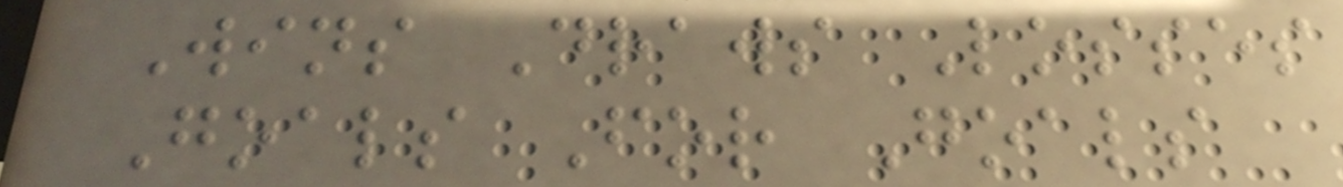Wins Draws Losses
Goals For Goals
